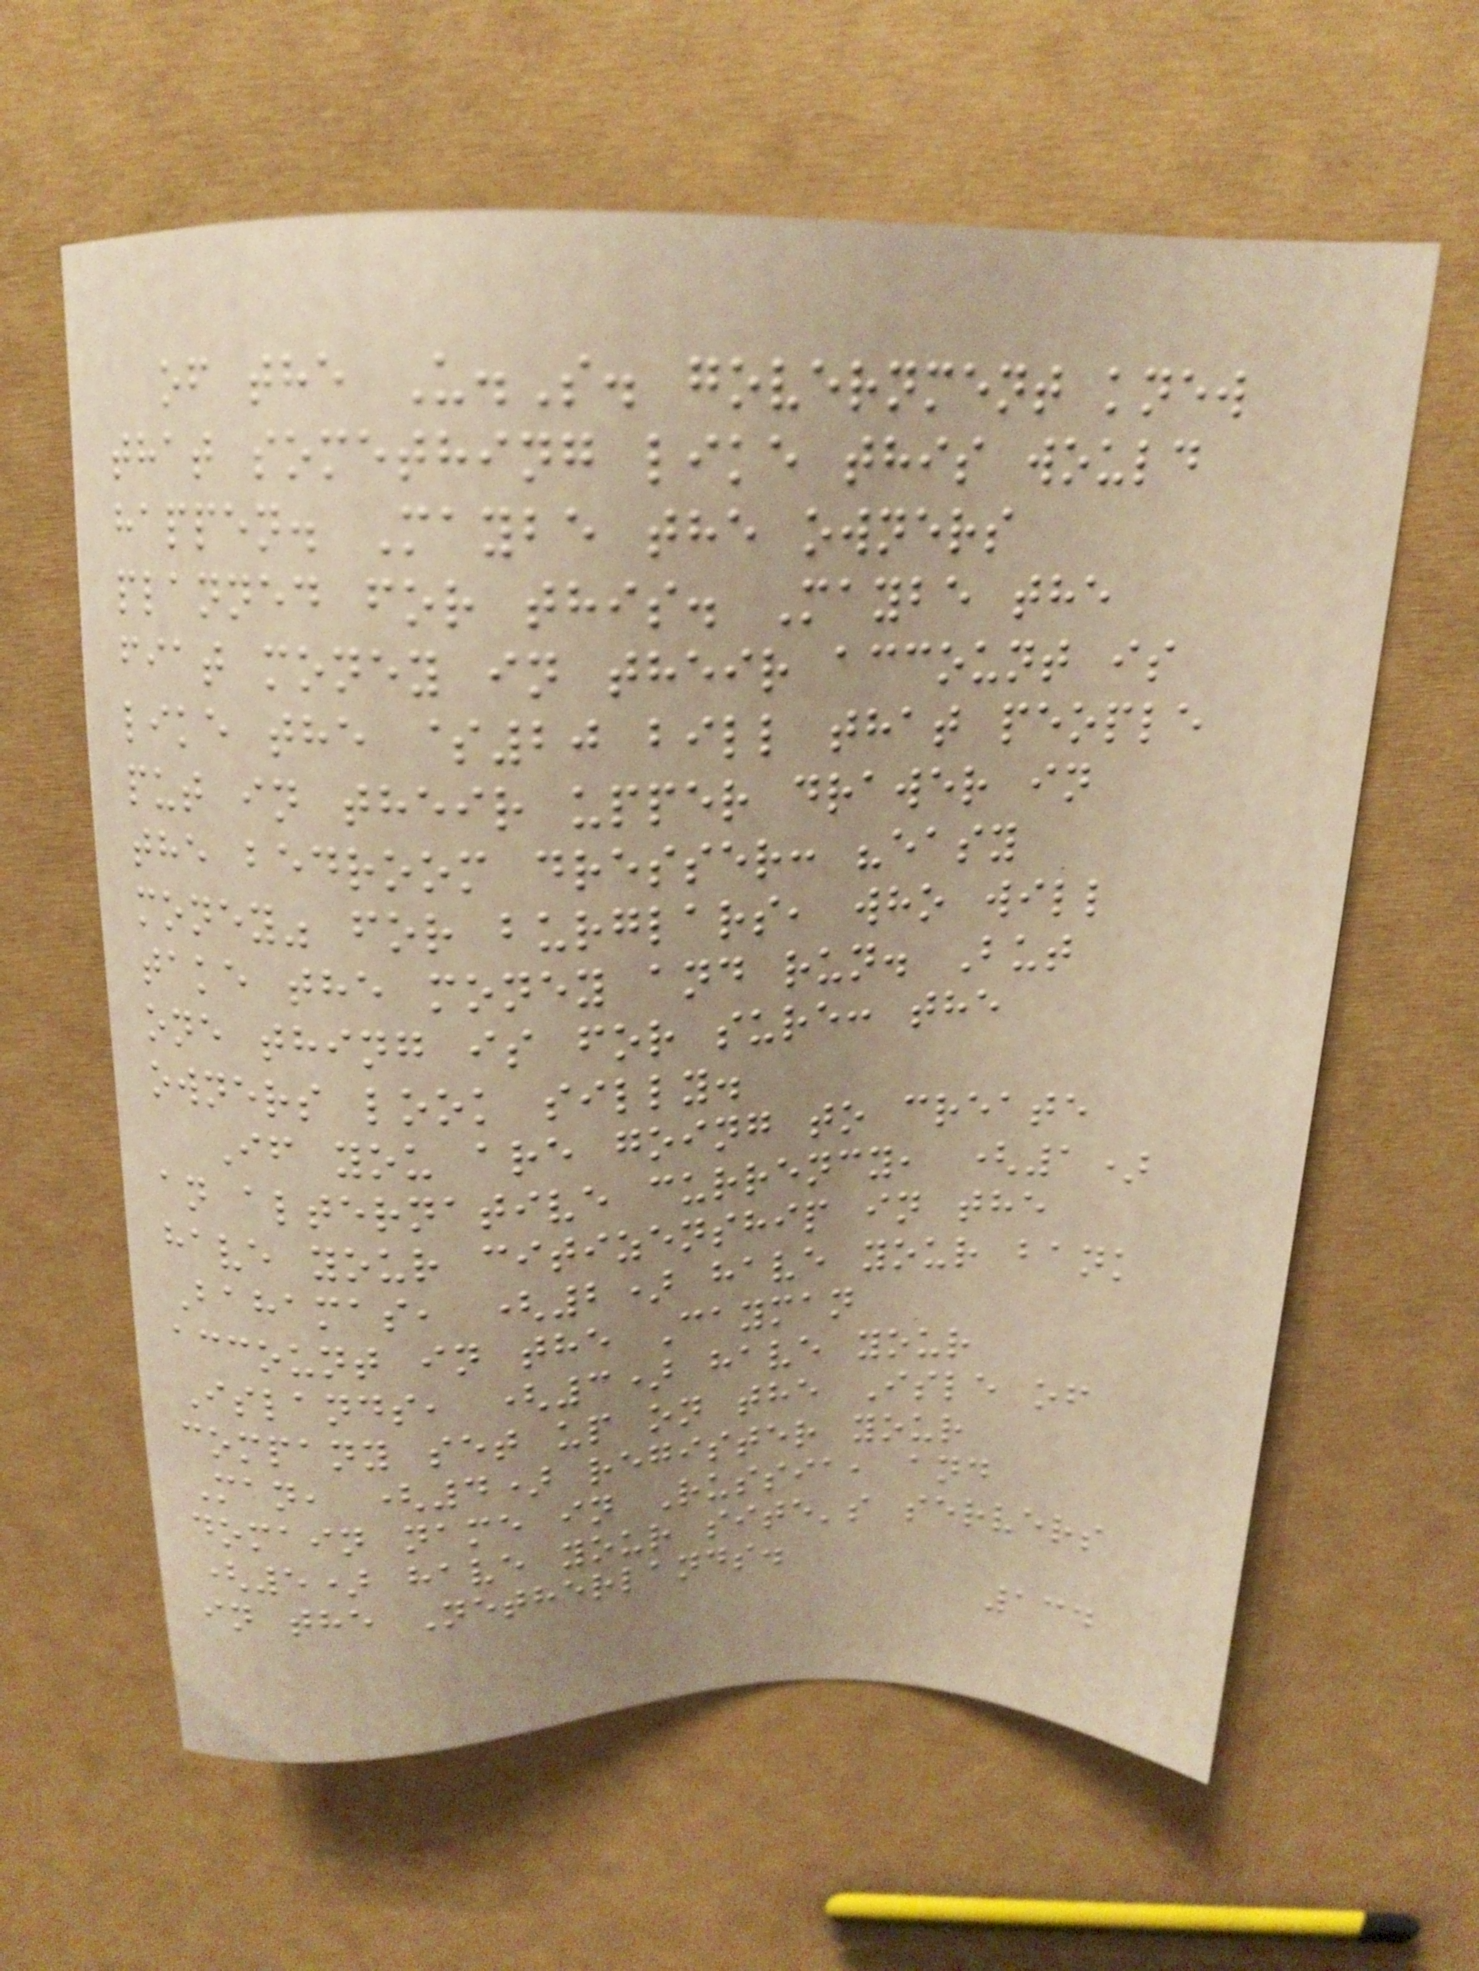of the U.S. government knew
that something like this would
happen. Maybe the owners
planned for this. Maybe the
fiat money in their account is
like the $20 bill that people
put in their upper drawer in
the bedroom dresser: "easy
money" for burglars, who will
take the money and run. But
one thing is for sure: the
owners look silly.
If you are going to create
an alternative currency, (1)
have your citizenship in the
Bahamas, (2) have your bank
account in the Cayman
Islands, (3) have your
company set up on the Isle of
Man, (4) register your
domain name in Russia, and
(5) have your site's servers
in the Netherlands.
134
